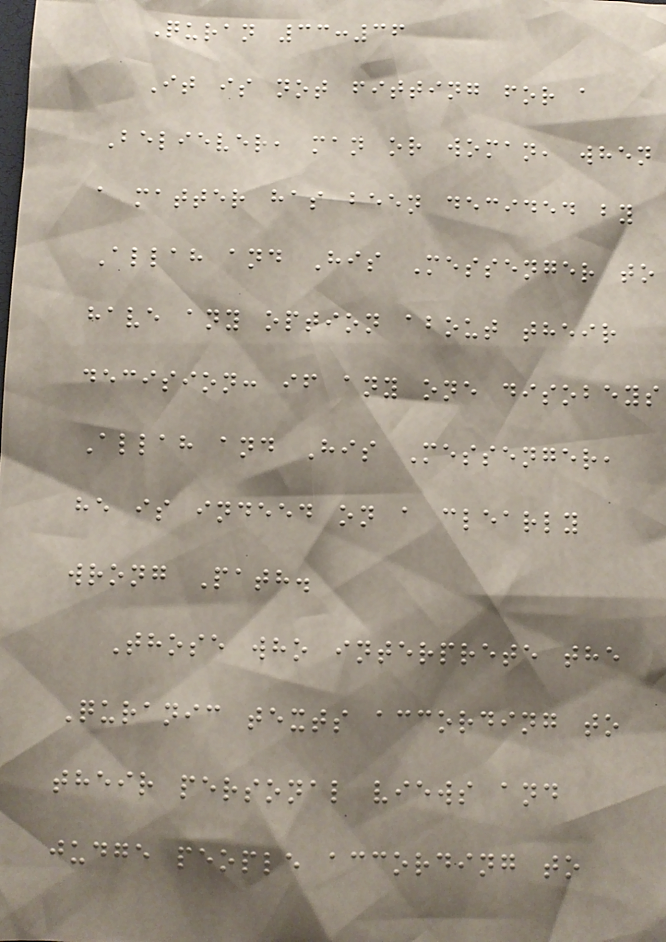Quran 33:36
It is not fitting for a
Believer, man or woman, when
a matter has been decided by
Allah and His Messenger to
have any option about their
decision: if any one disobeys
Allah and His Messenger,
he is indeed on a clearly
wrong Path.
Those who interprete the
Quranic texts according to
their personal views and
judge people according to
